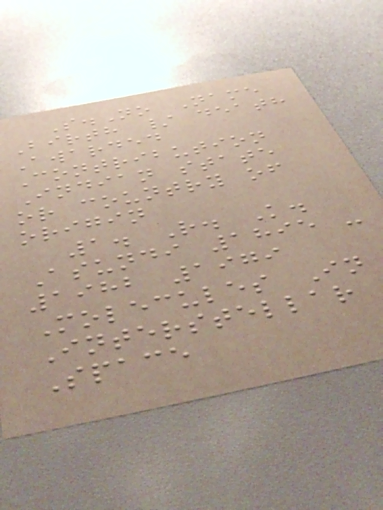S.No Name
Birth / death
Awarded
Contribution
Indian state
or country of
origin
1. R. K.
Asundi 1895 -
1982 1979
Molecules In
Interstellar
Space
